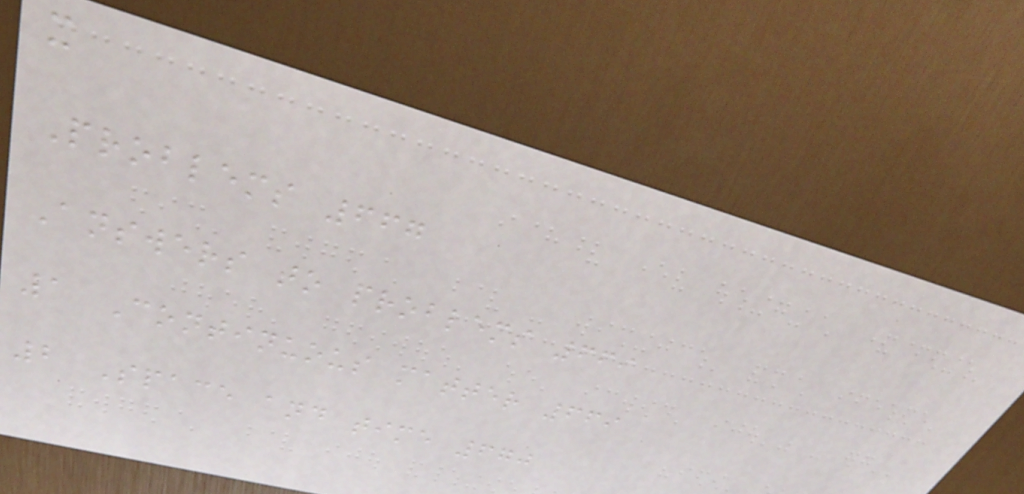x
Problems 667
Answers to problems 669
1 Continuous matter 669
2 Space and time 670
